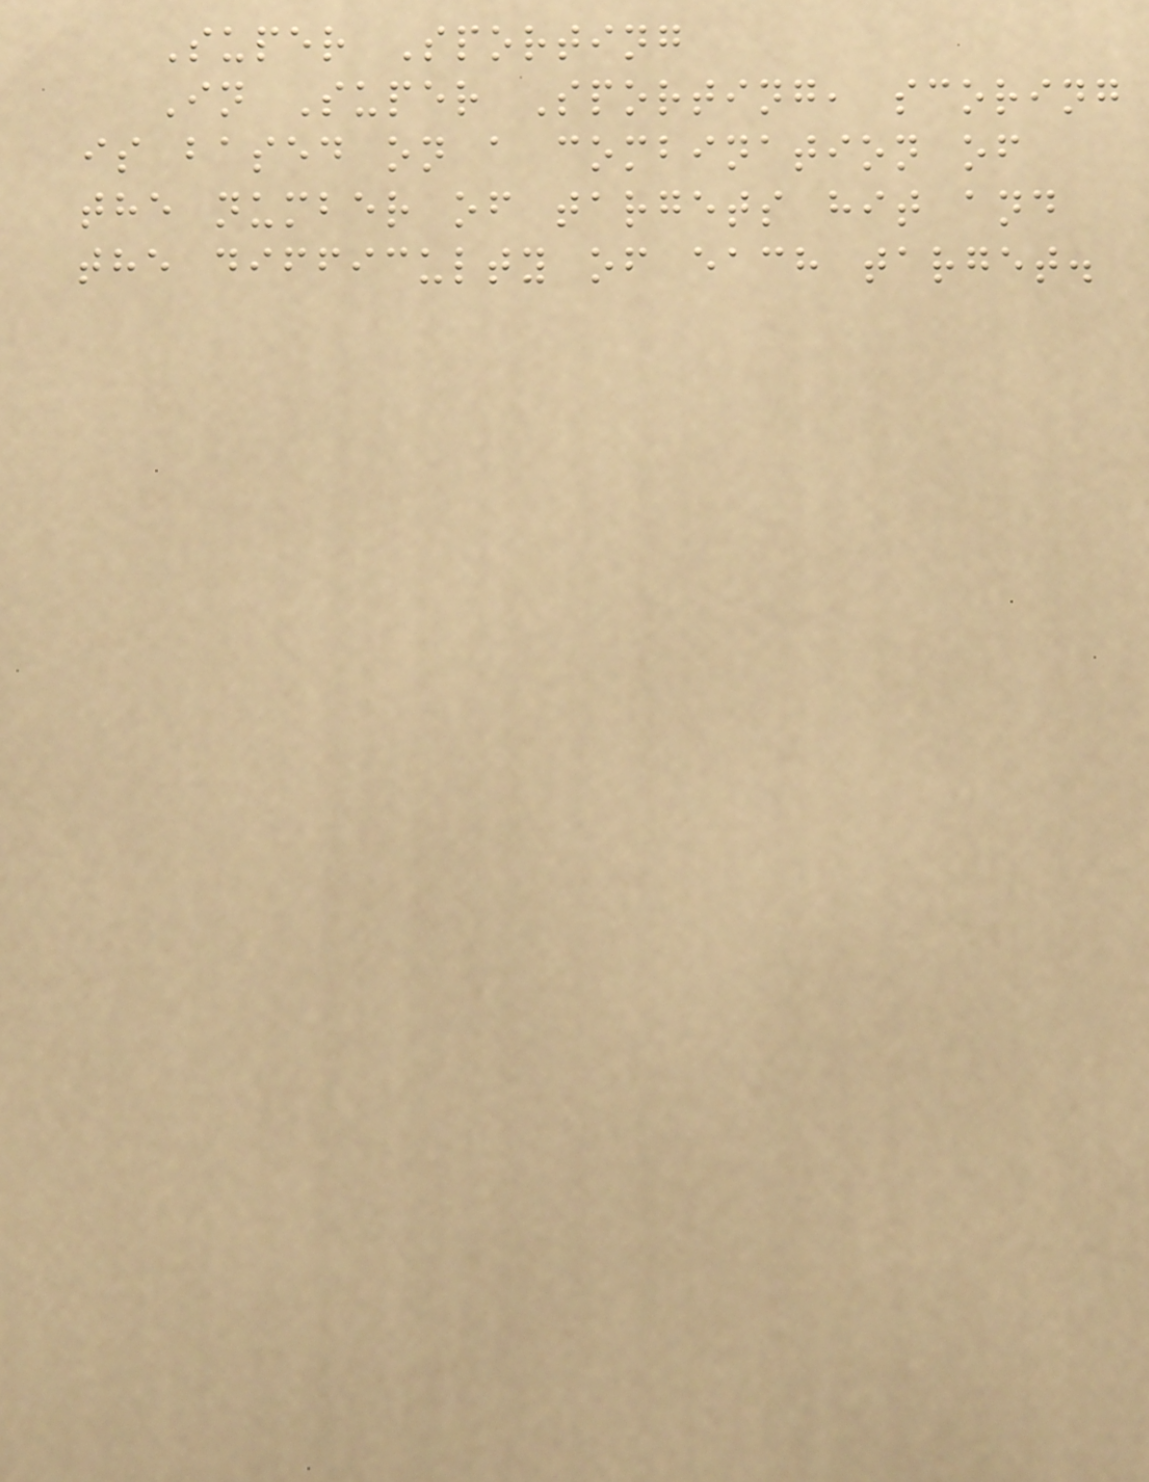Super Sporting
In Super Sporting, scoring
is based on a combination of
the number of targets hit and
the difficulty of each target.
